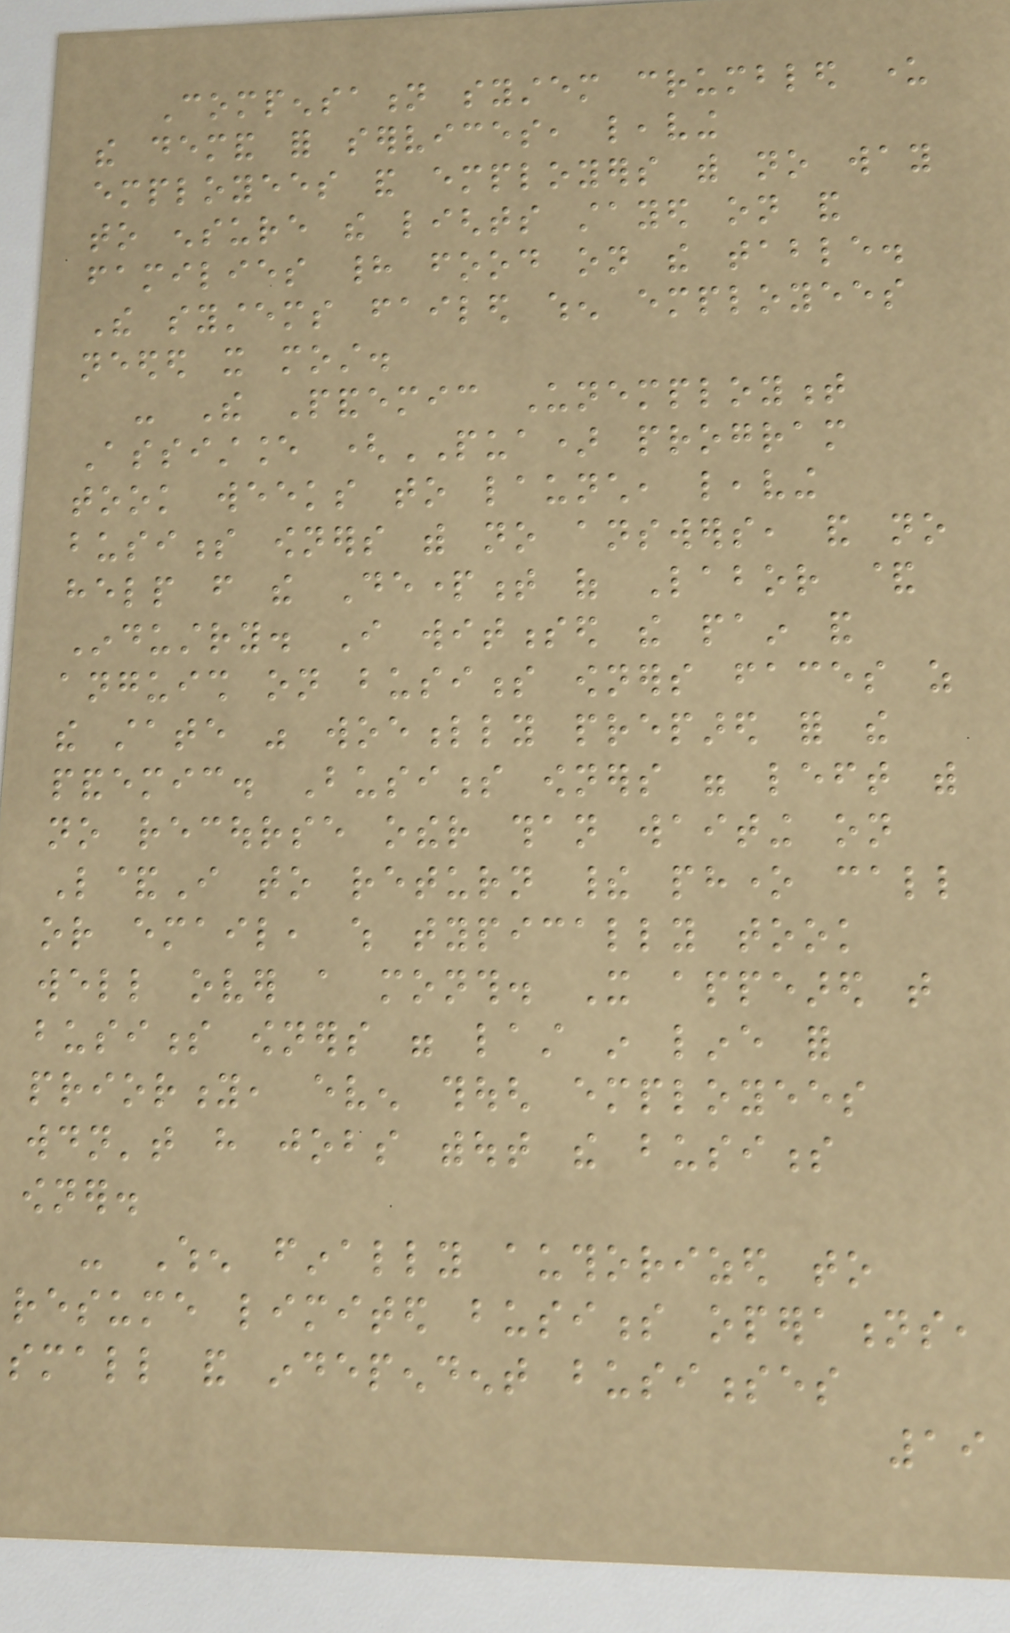Compensation system crumbled under
the demand for services, leaving
employees and employers with no way
to ensure the lights stayed on and
families had food on the table.
The systems failed when employees
needed it most.
- The Pandemic Unemployment
Assistance (PUA) program
took weeks to launch, leaving
business owners with no answers, and no
help from the Department of Labor &
Industry. I witnessed the pain and
anguish on business owners faces as
the state was woefully prepared for the
pandemic. Business owners were left with
no recourse other than waiting on
L&I to return their phone call
or email, which typically took
well over a month. It appeared that
business owners were last in line for
priority, even though employees
wouldn't have jobs without the business
owner.
- When finally authorized to
resume limited business operations,
small and independent businesses
19
